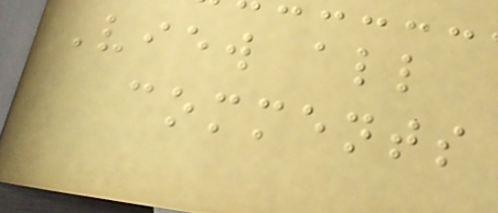View all
comments
